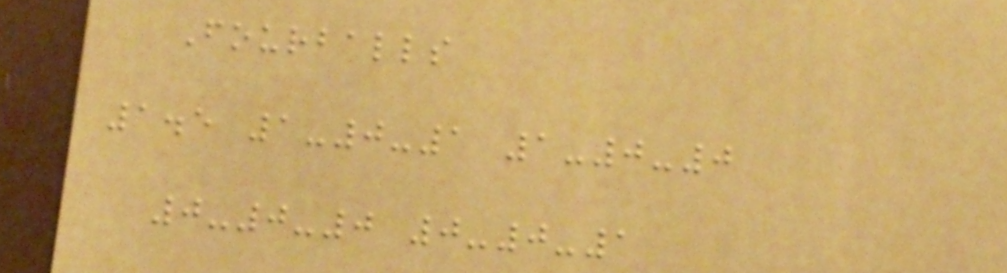Fourballs
1.5 1-0-1 1-0-0
0-0-0 0-0-1
